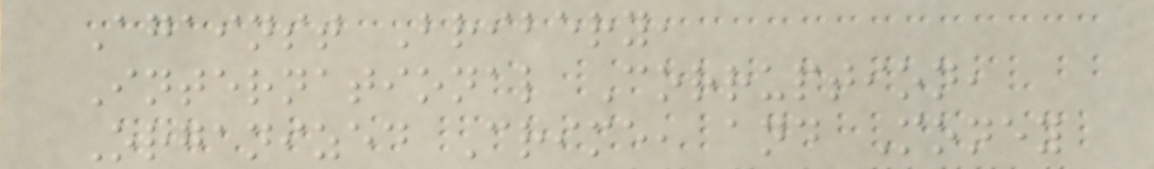Against Bribery,
International Corruption,
Organized Crime, and Money
